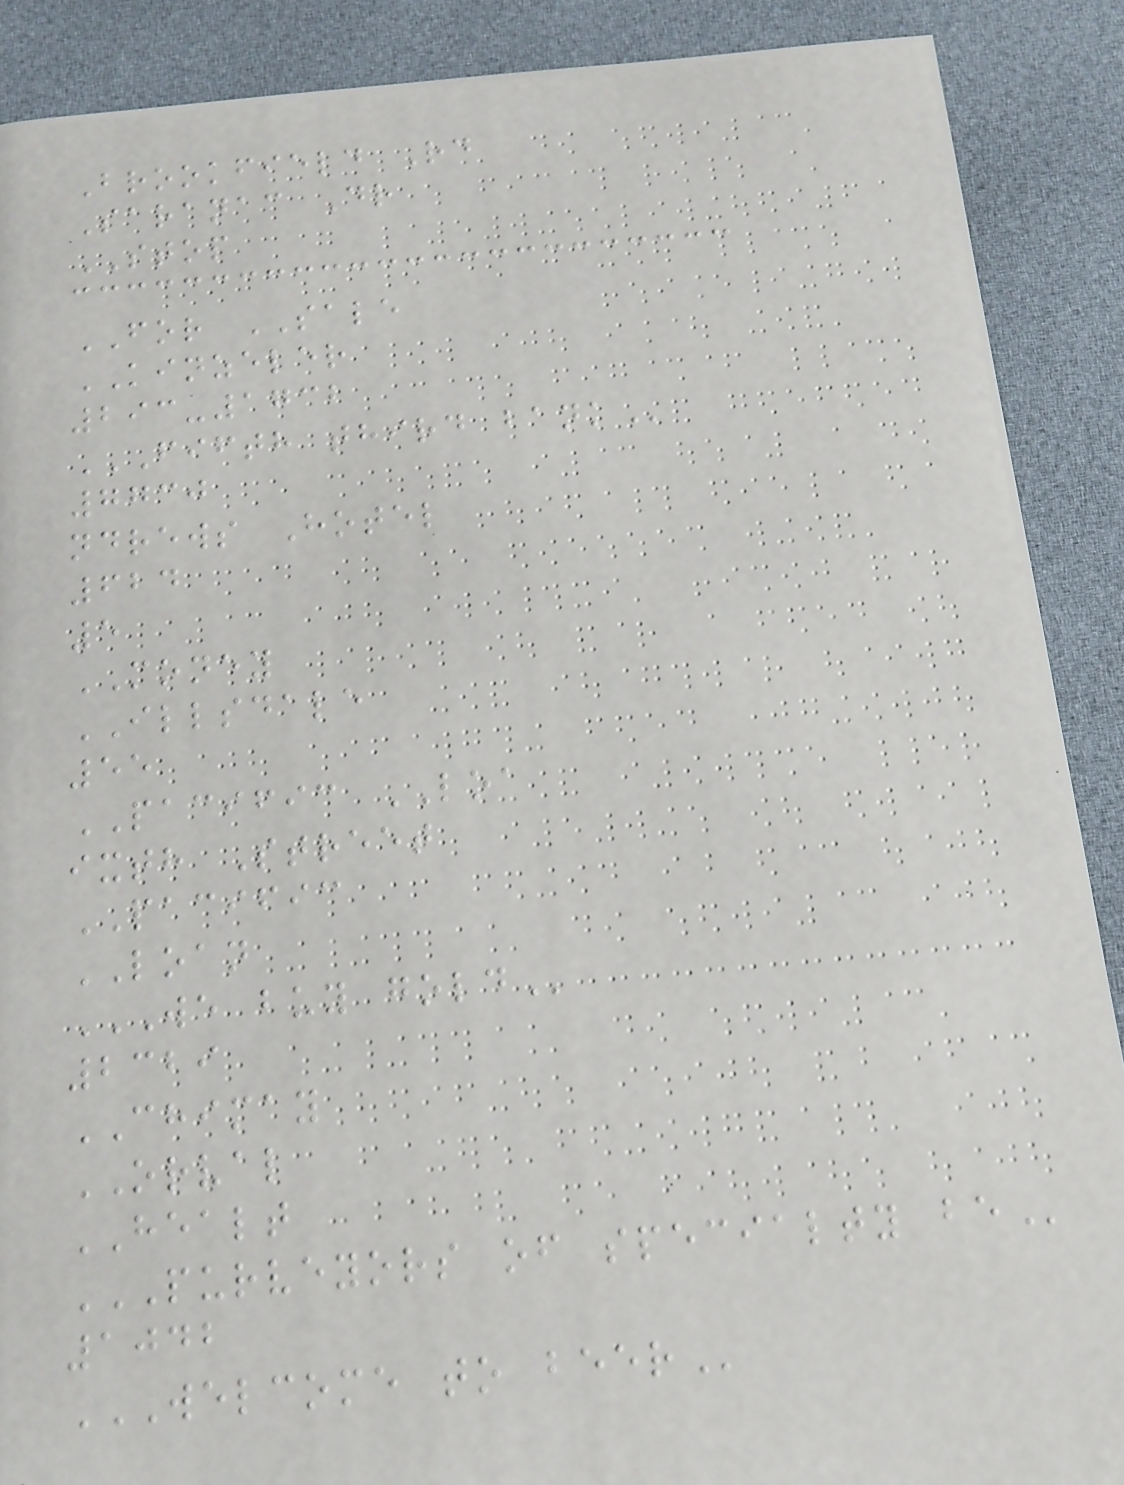Brookfield Rd
Saranac Dr
STOP
FOR SALE
KINZELER
293-1732
FIFTH THIRD BANK
7730
ndrews Hotel
624
5
MONEY
ILLSDALE
55
PACIFIC LOA
ixth Street
PACIFIC
LOAN
WE BUY GOLD
2329
CHIMAY
ORVAL
HEALT
PURVEYORS OF SPECIALTY BE
1042
WELCOME TO BEER
